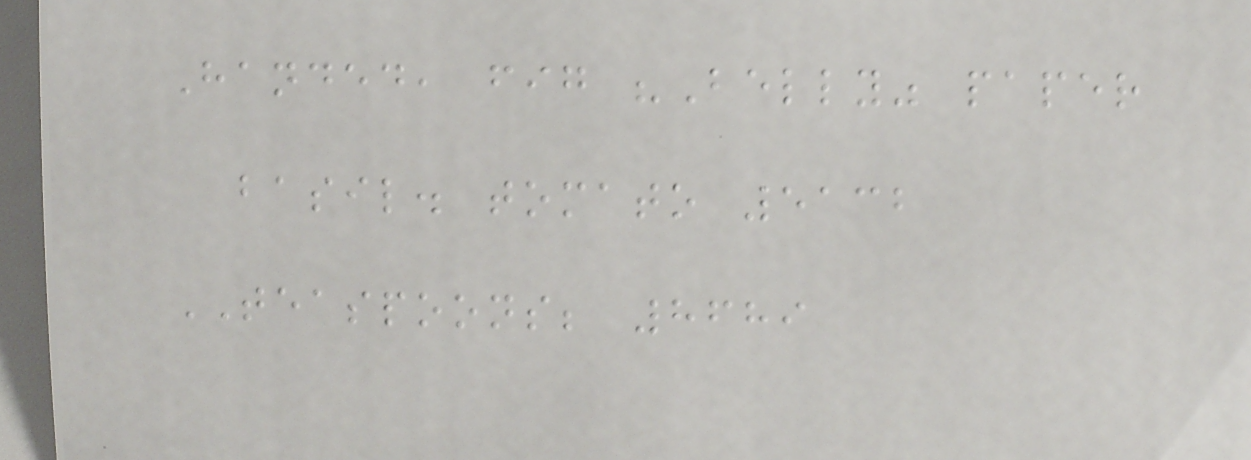Handed, fig "Belly" paper
basil. tomato 5132
TEASPOONS; 8689
